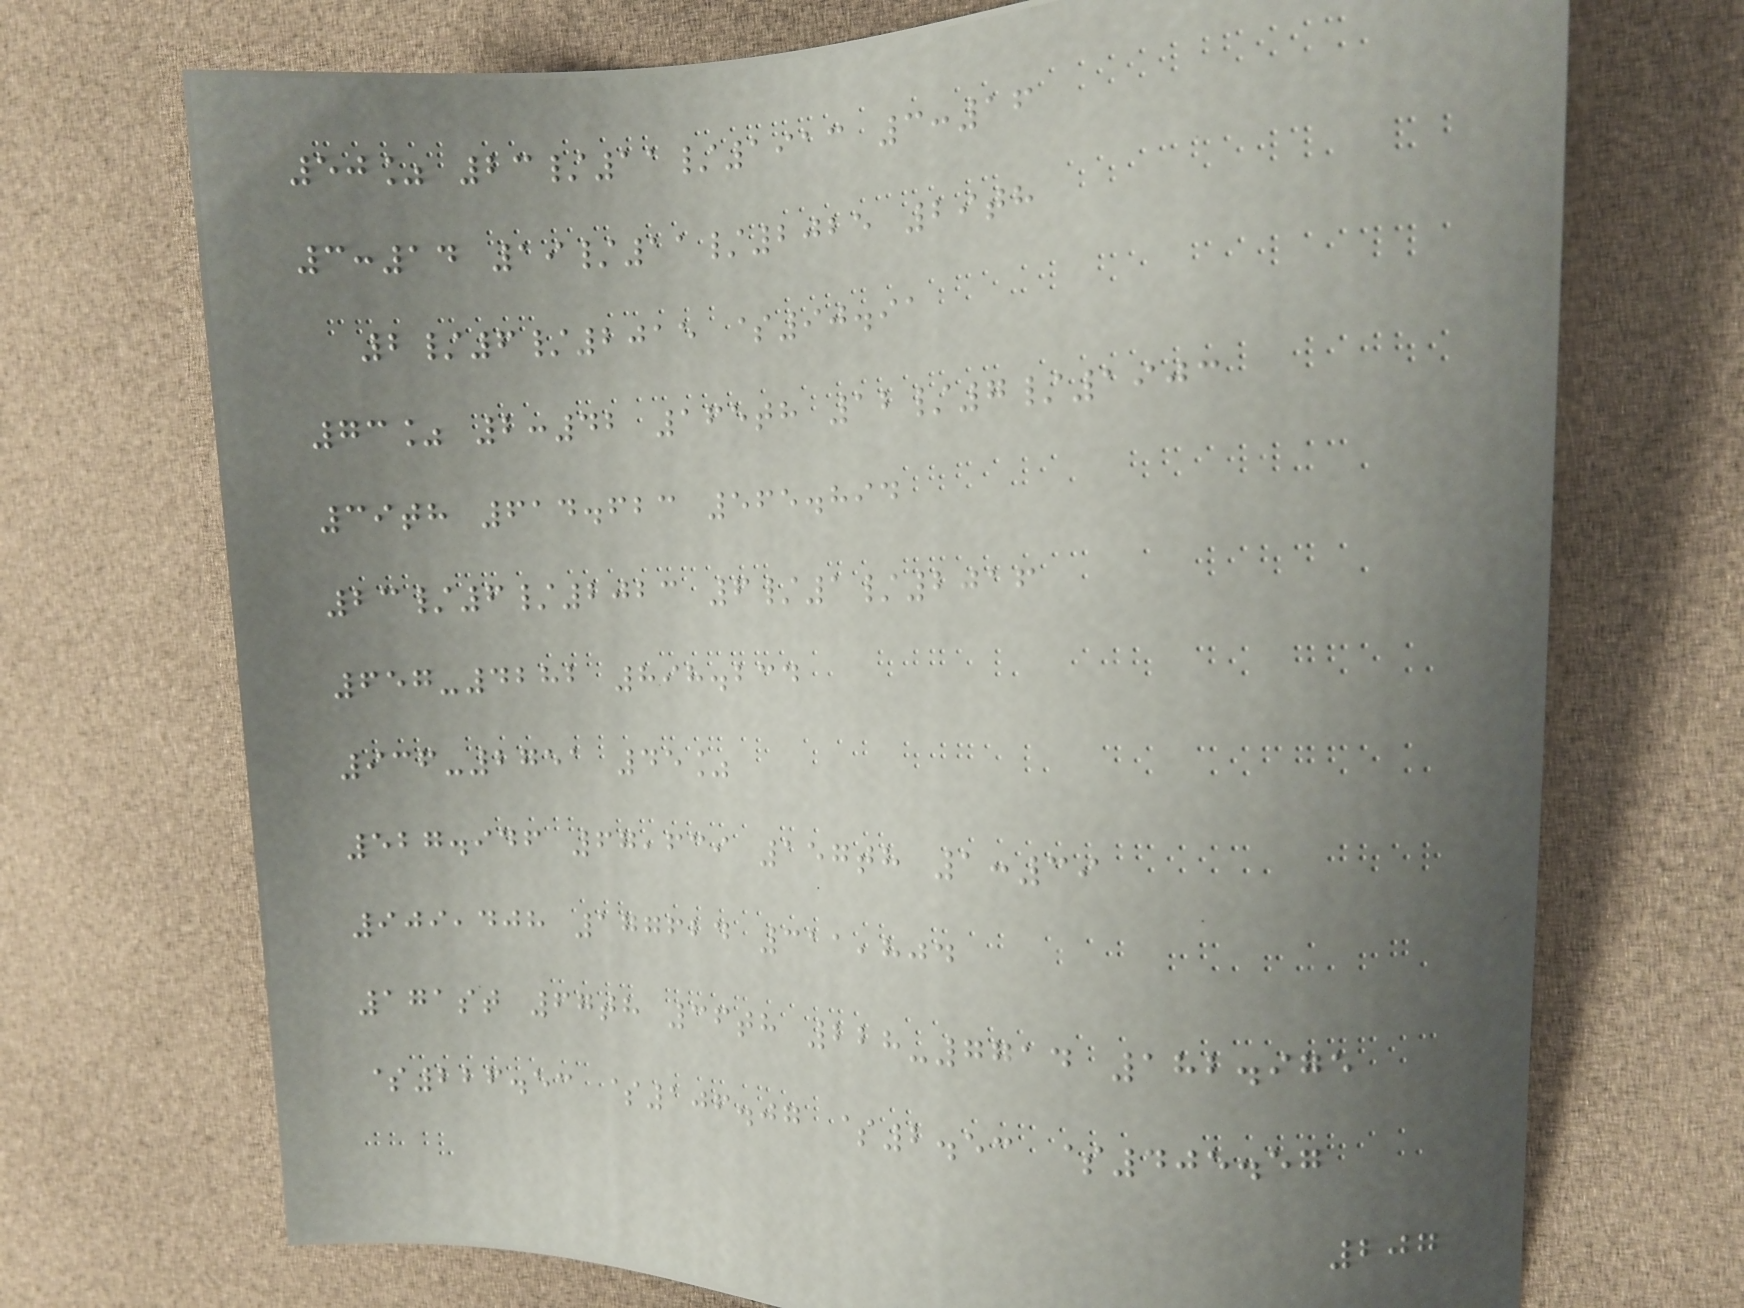50% 23/11/1913 3:16
3:14 19/11/2025 29th
2/6/2015 $90.91
73% 2:42 165th 12/7/1903
39th 614.623 565.894
23/6/2023 6/1/2016
657-4282 898.234
936-2751 45%
527.946 67,639 157th 1:39
909,408 177624 311,804
171st 67th 36th 228-7714 182.975
$226.53 $106.07 $2.53 $405.57
207
